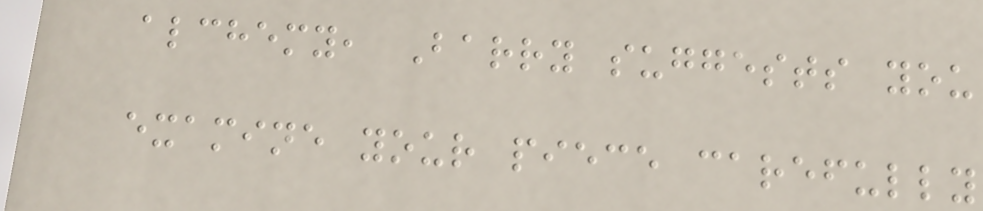alchemy, Barry suggests you
examine your piece carefully
